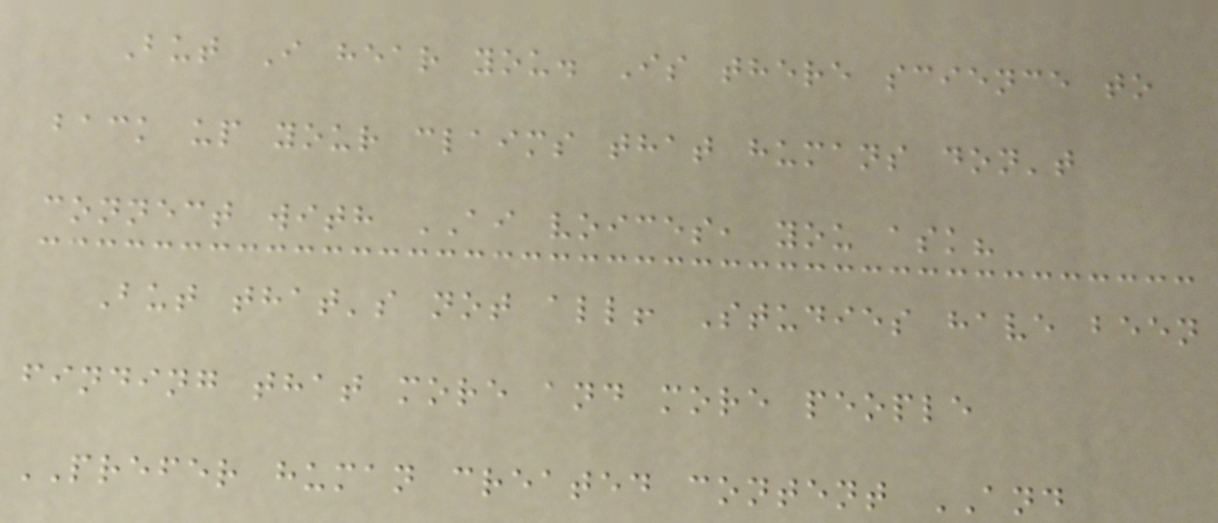But I hear you. Is there science to
back up your claims that humans don't
connect with AI voices, you ask?
But that's not all! Studies have been
finding that more and more people
PREFER human created content AND
